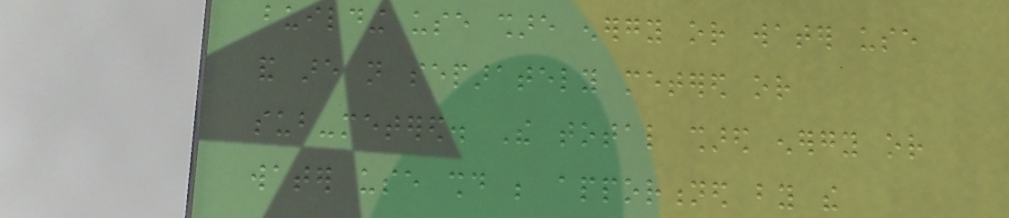building use share energy or water use
and are not separately metered or
sub-metered. The total shared energy or
water use should be apportioned by the
